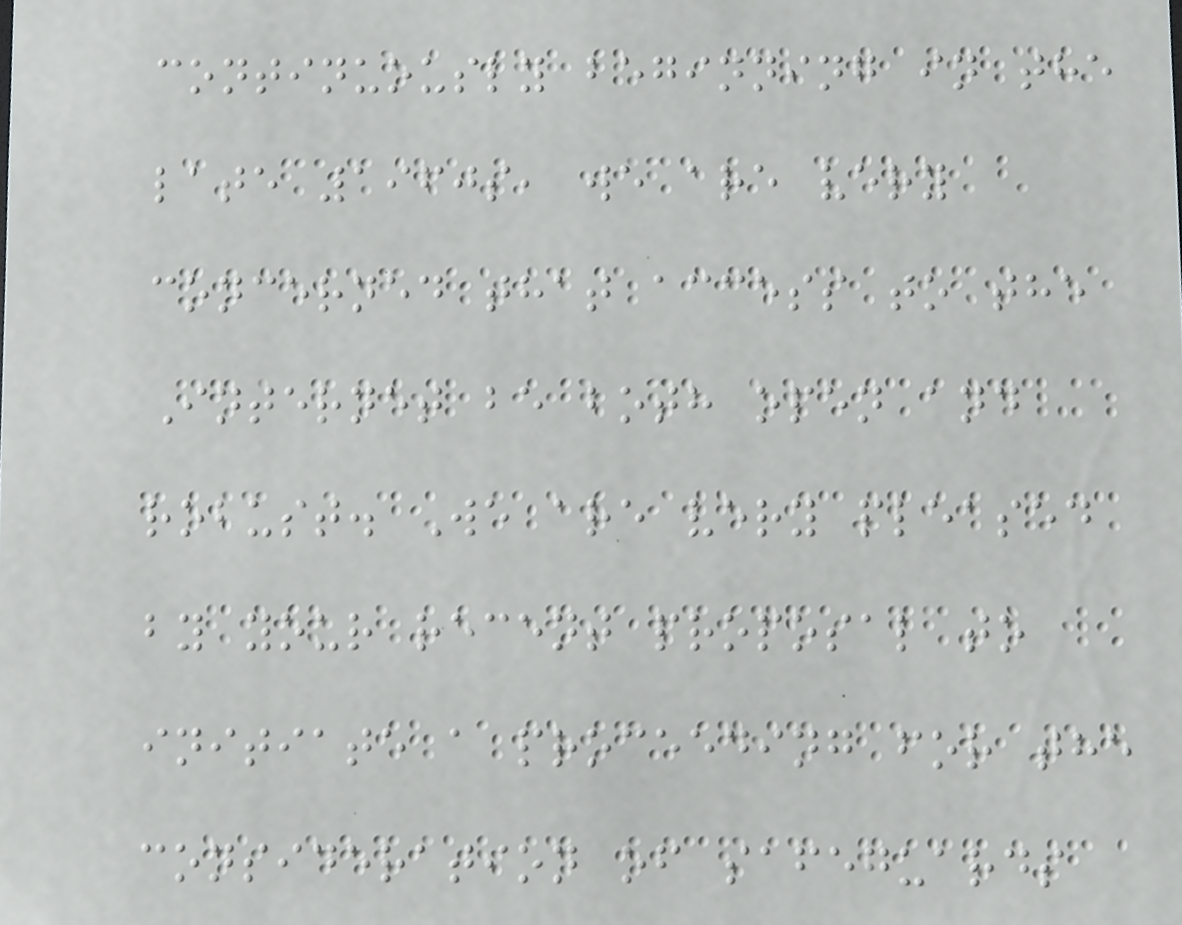continuously beginning in the
late 1960s, we are very
concerned that access to the
Internet be both open and
robust. We are very pleased
by your recent proposal to
initiate a proceeding for the
consideration of safeguards
